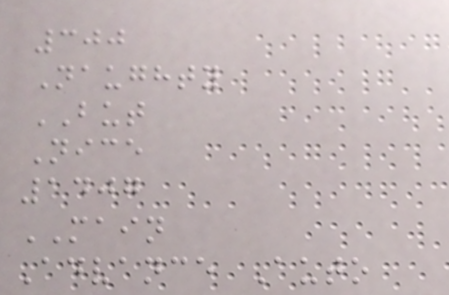300
Naughty
BUT
Nice
1407
MAIN
Advance Auto
